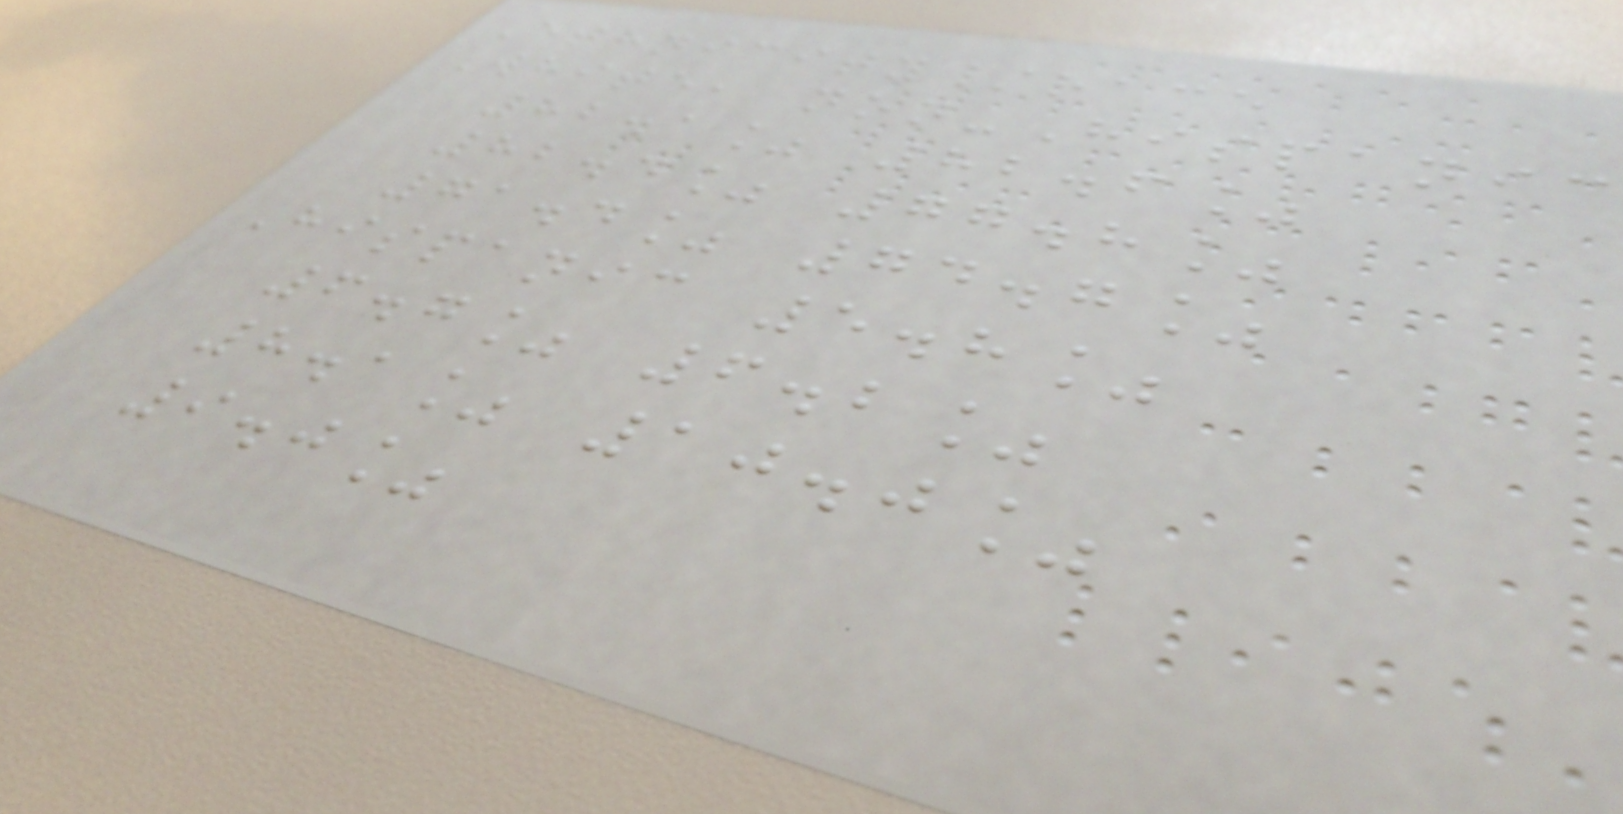Ethnicity/race
White, non-Hispanic
82.1% 82.6%
82.4% 77.8%
71.4% 74.7%
Hispanic 5.8%
6.7% 6.2%
8.1% 10.0%
9.0%
